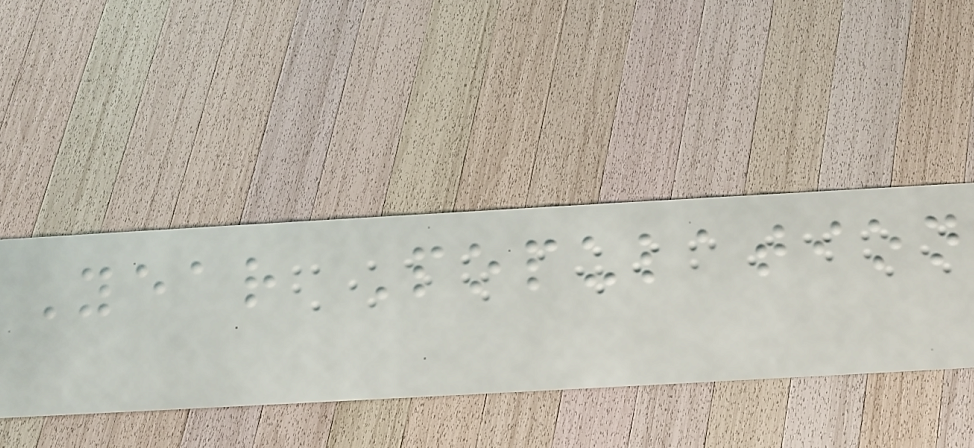Year Population
